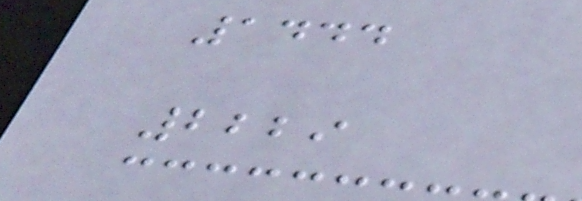1444
2229
